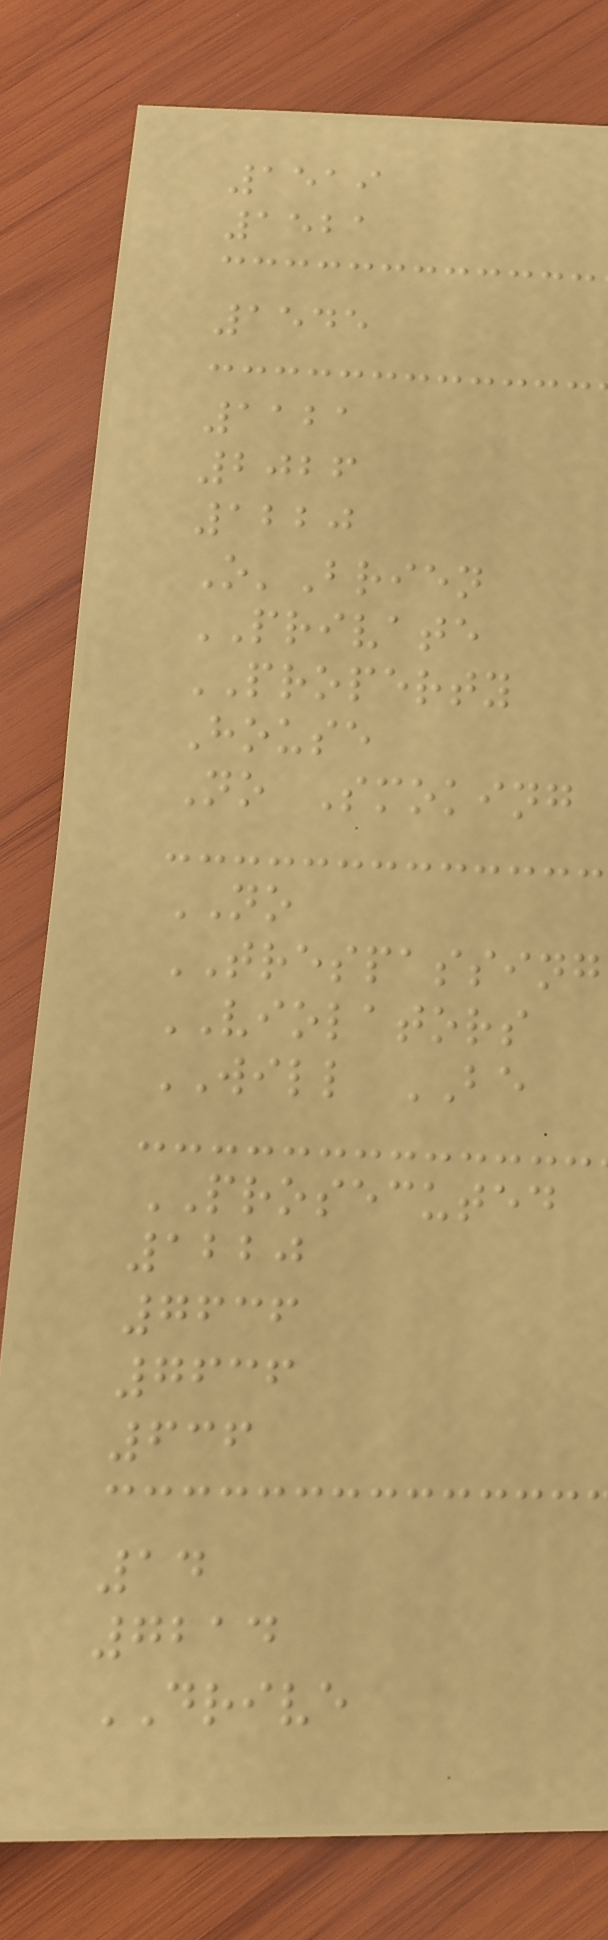1519
1521
1545
1121
2026
1220
O'Brien
PRIVATE
PROPERTY
House
No Smoking
NO
TRESPASSING
VIOLATORS
WILL BE
PROSECUTED
1220
7636
7636
636
14
7214
DRIVE
